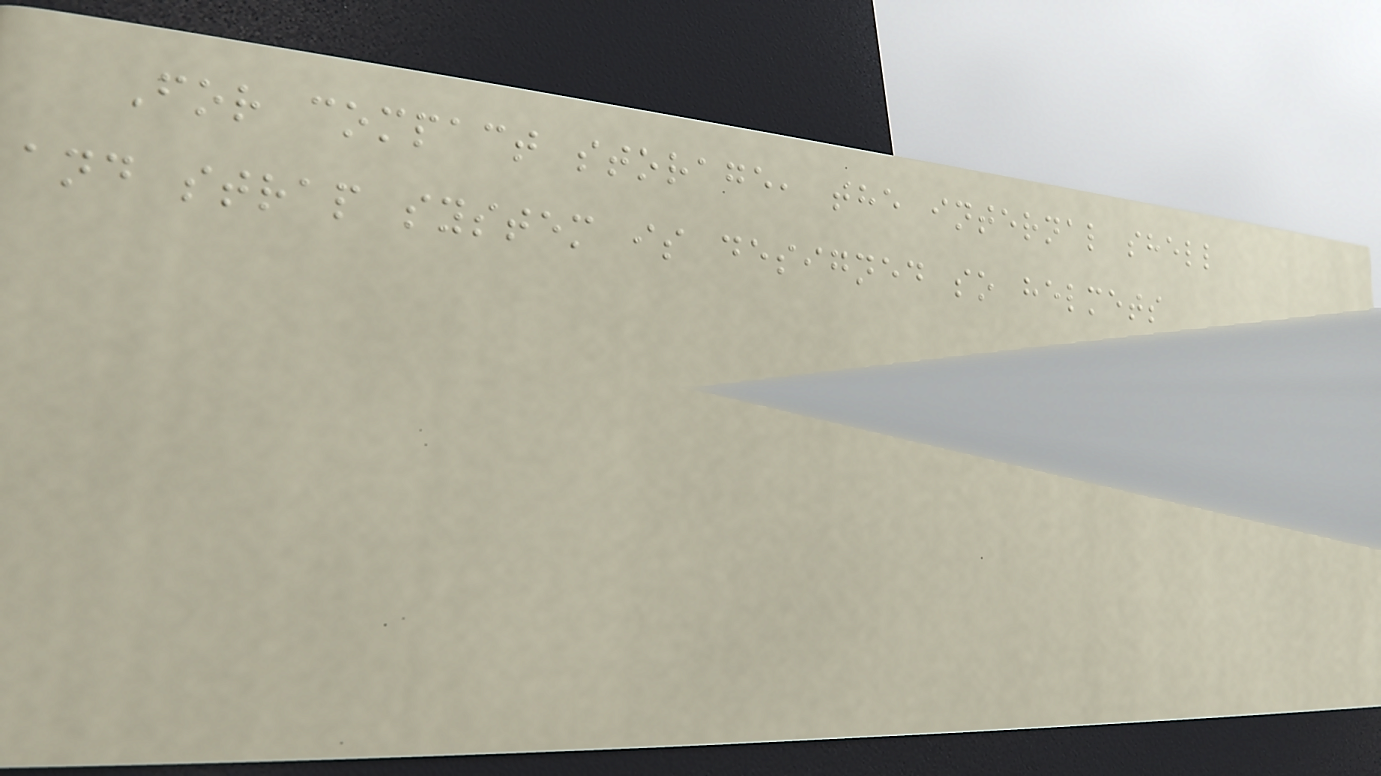For compact storage, the internal shell
and strap system is designed so helmets
